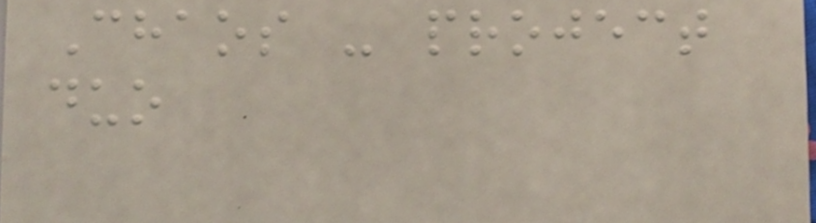Chaos - project
duo
